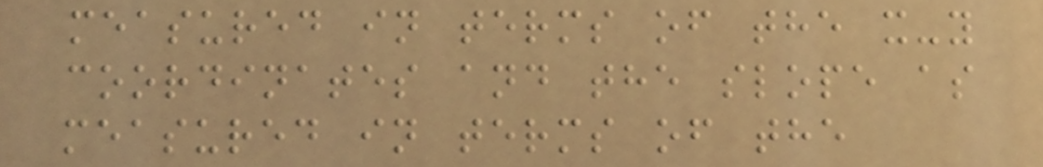measured in terms of the x-y
coordinates and the slope as
measured in terms of the
